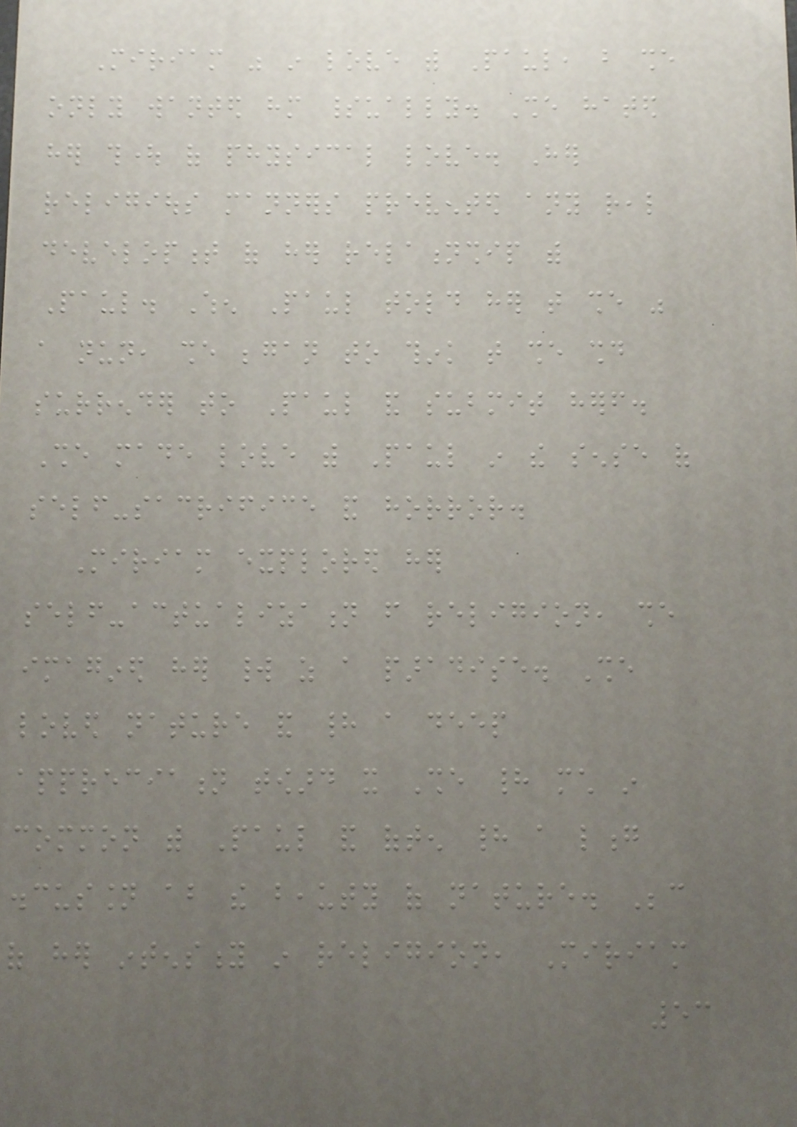Miriam was in love with Paul, but she
only wanted him spiritually. She hated
her thought of physical love. Her
religious manners prevented any real
development of her relationship with
Paul. When Paul told her that she was
a nun, she began to think that she should
surrender to Paul and submit herself.
She made love with Paul in the sense of
self-sacrifice and horror.
Miriam explored her
self-actualization from religion, she
imagined her world as a paradise. She
loved nature and had a deep
appreciation toward it She had much in
common with Paul and often had a long
discussion about the beauty of nature. Because
of her intensity in religion, Miriam
53
